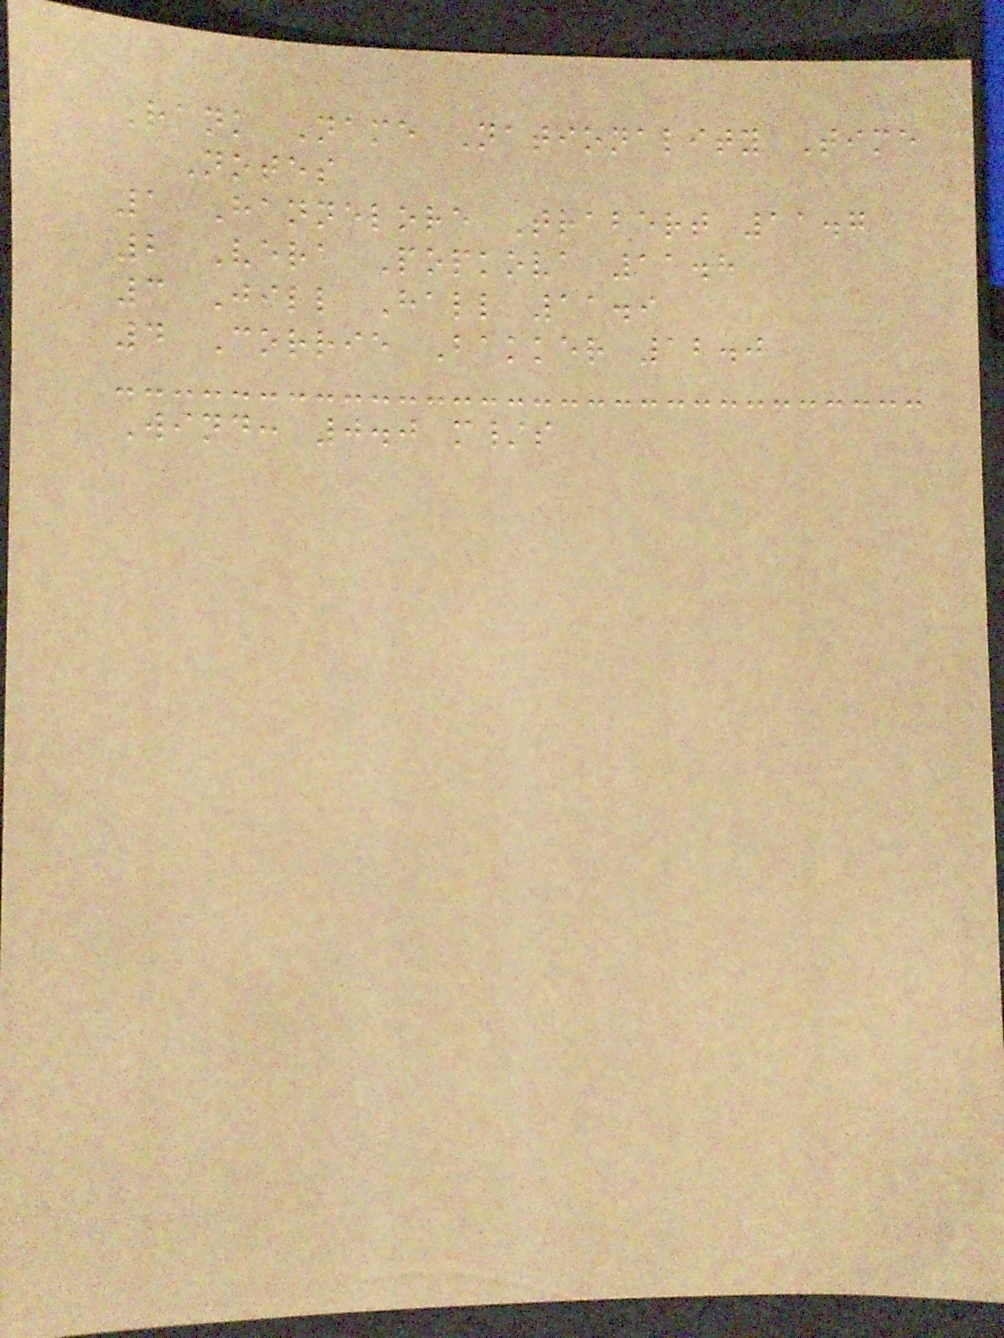Rank Name Nationality Time
Notes
1 Hannelore Trabert 11.7
2 Vera Popkova 11.8
3 Jill Hall 11.9
4 Corrie Bakker 12.0
Wind: 0.0 m/s
